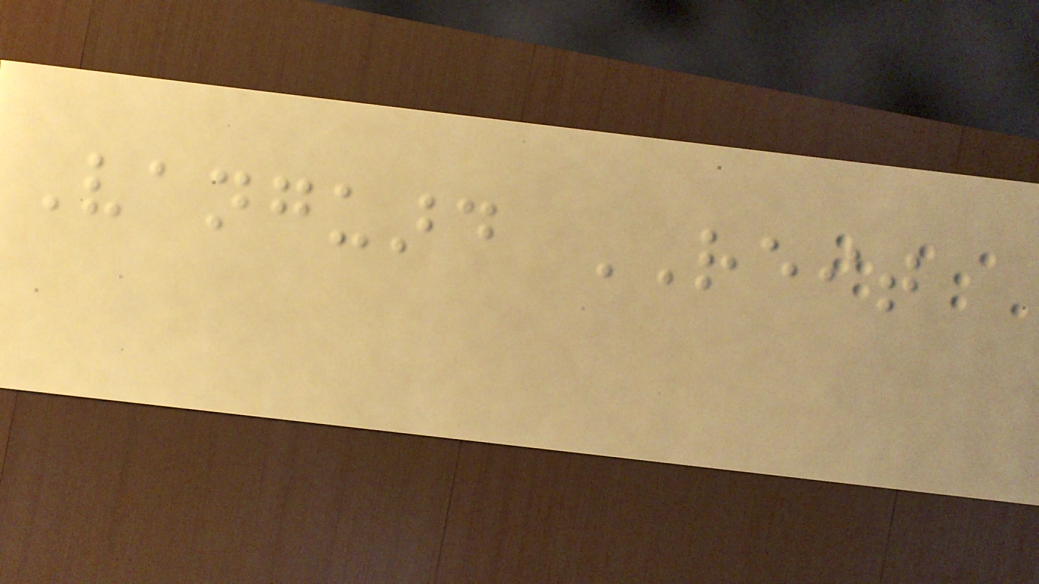Vanguard REIT
